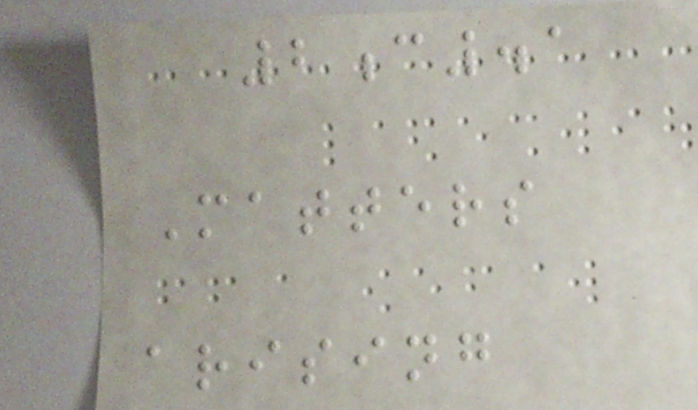2c.1
Matters
arising
